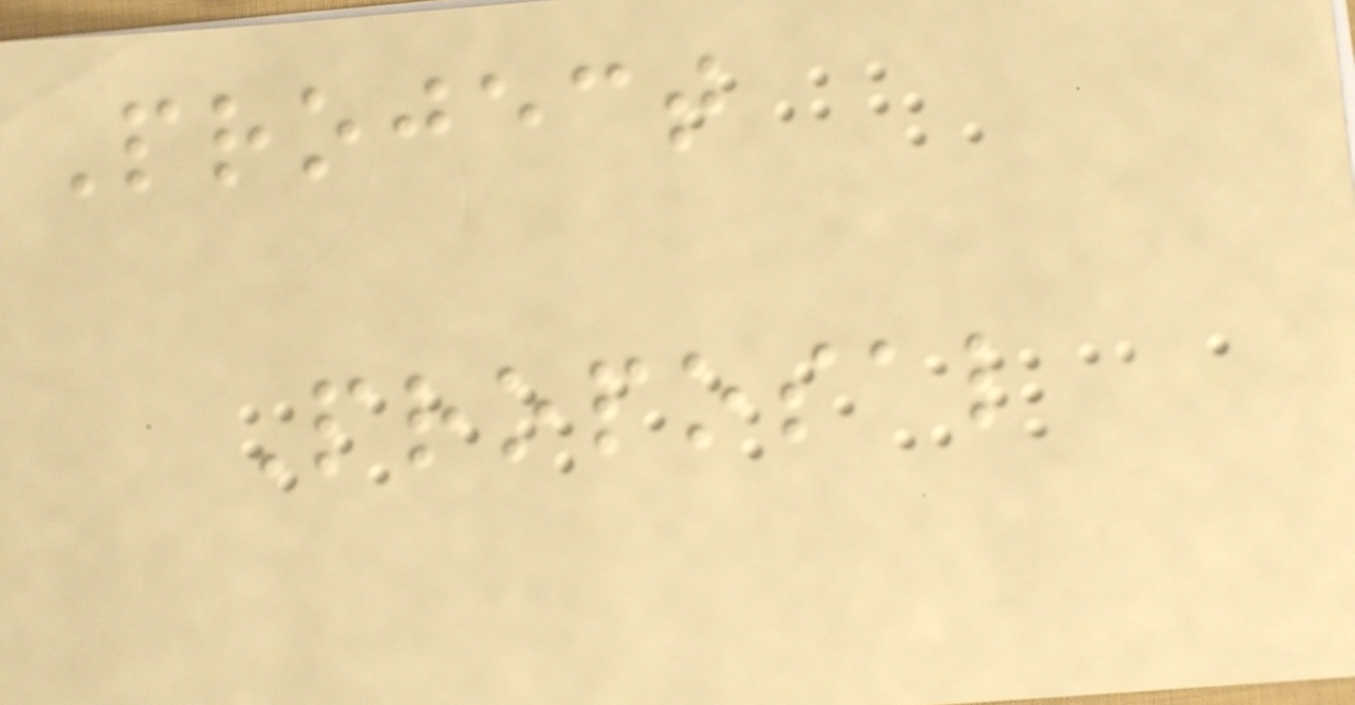Project
Proposal
